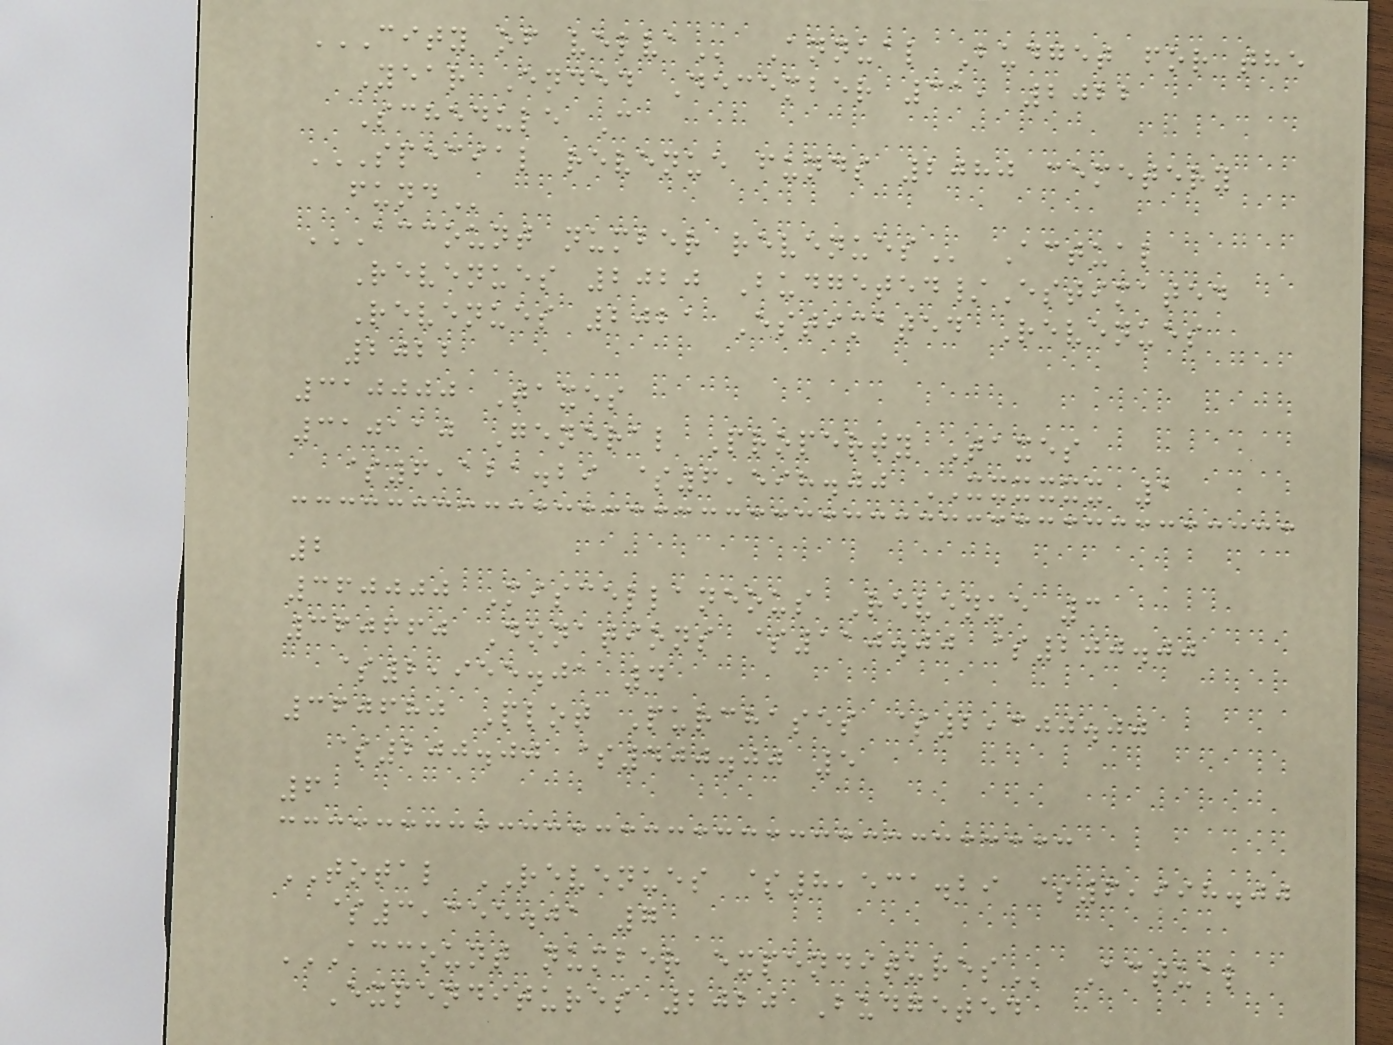CITY OF VELVA Annual Budget for the
Year Ended December 31, 2022
Schedule C
SPECIAL REVENUE FUNDS 2080 CEMETERY
FUND
ACCOUNT NUMBER REVENUES Actual
Revenues 2020 Budgeted/Estimated
Revenues 2021 Estimated Revenues
2022
310000 Taxes
310110 General Property Taxes
$6,121.29 $6,598.00 XXXXXX 1
2
360000 Miscellaneous Revenue 3
360660 Donations $110.00 $200.00
$2,955.01 4
360680 Plot Purchases $2,300.00
$200.00 $400.00 5
6
TOTAL REVENUES $8,531.29 $6,998.00
$3,355.01 7
ACCOUNT NUMBER EXPENDITURES Actual
Expenditures 2020 Budgeted
